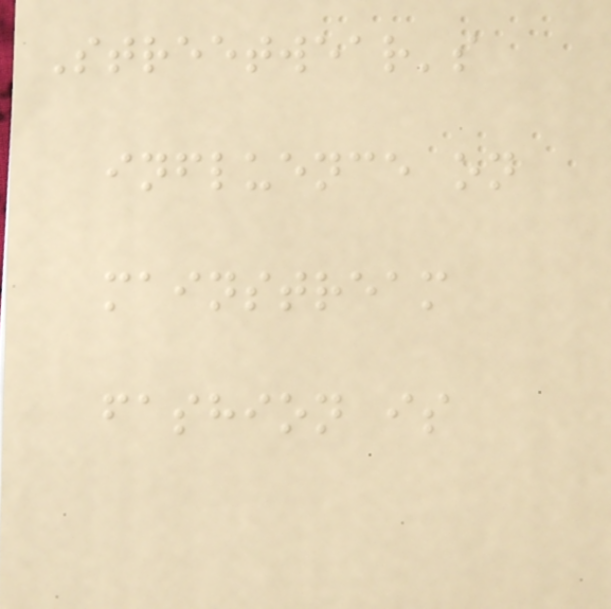Streetwear's
influence on
mainstream
fashion is
